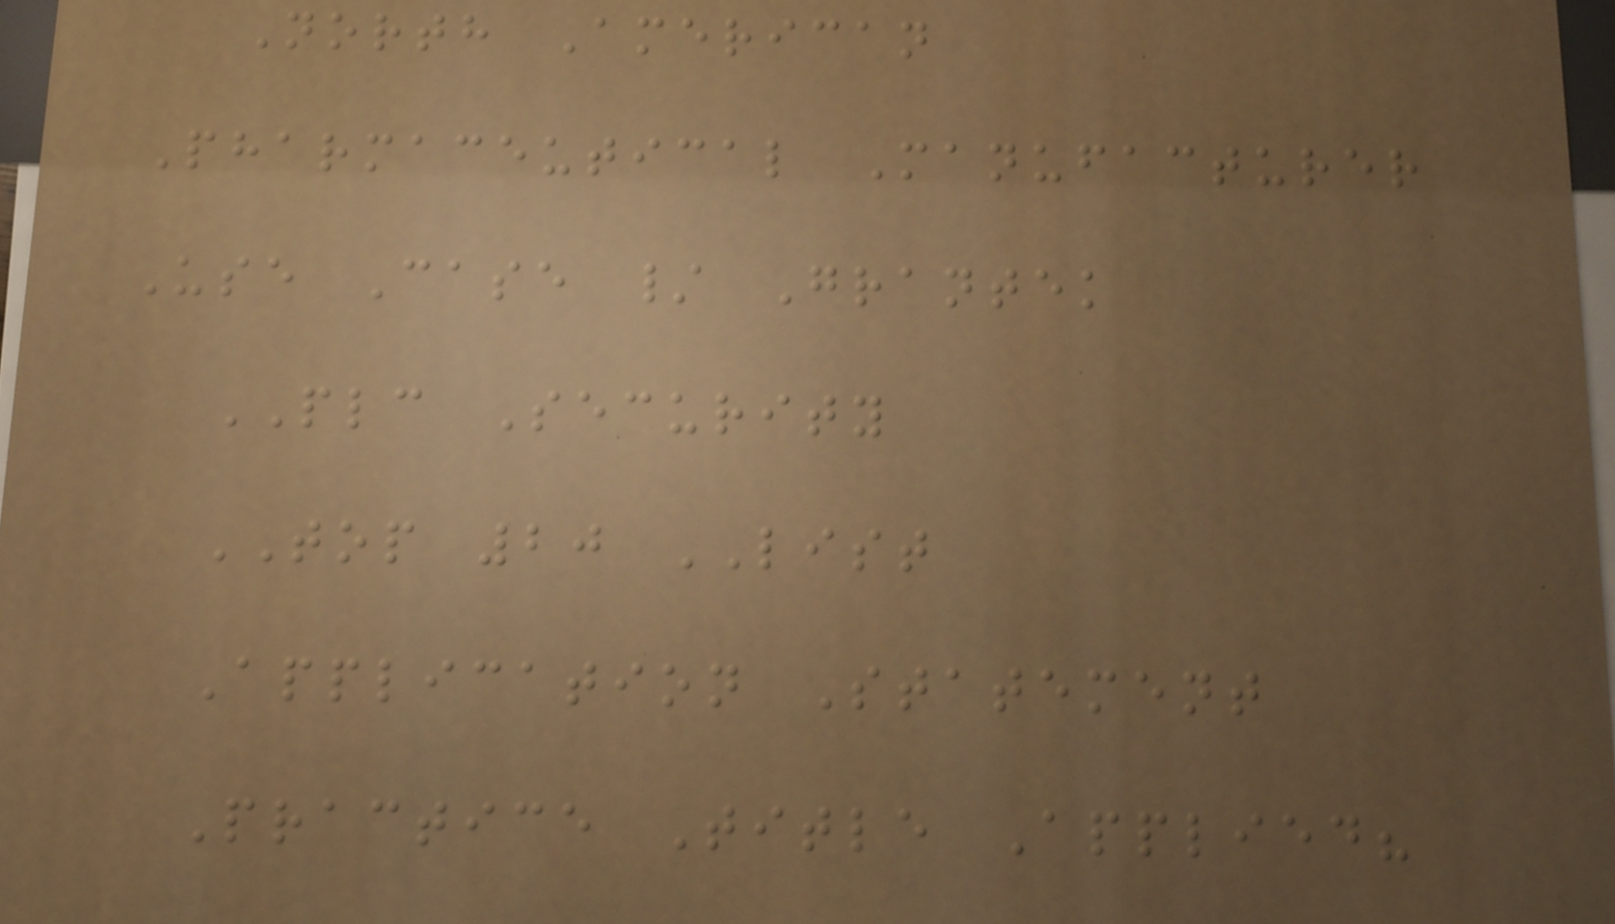North American
Pharmaceutical Manufacturer
Use Case / Grantek
PLC Security
TOP 20 LIST
Application Statement
Practice Title Applied?
